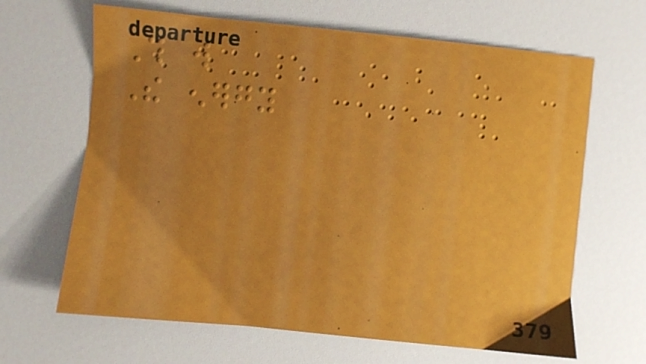This will
The energy
